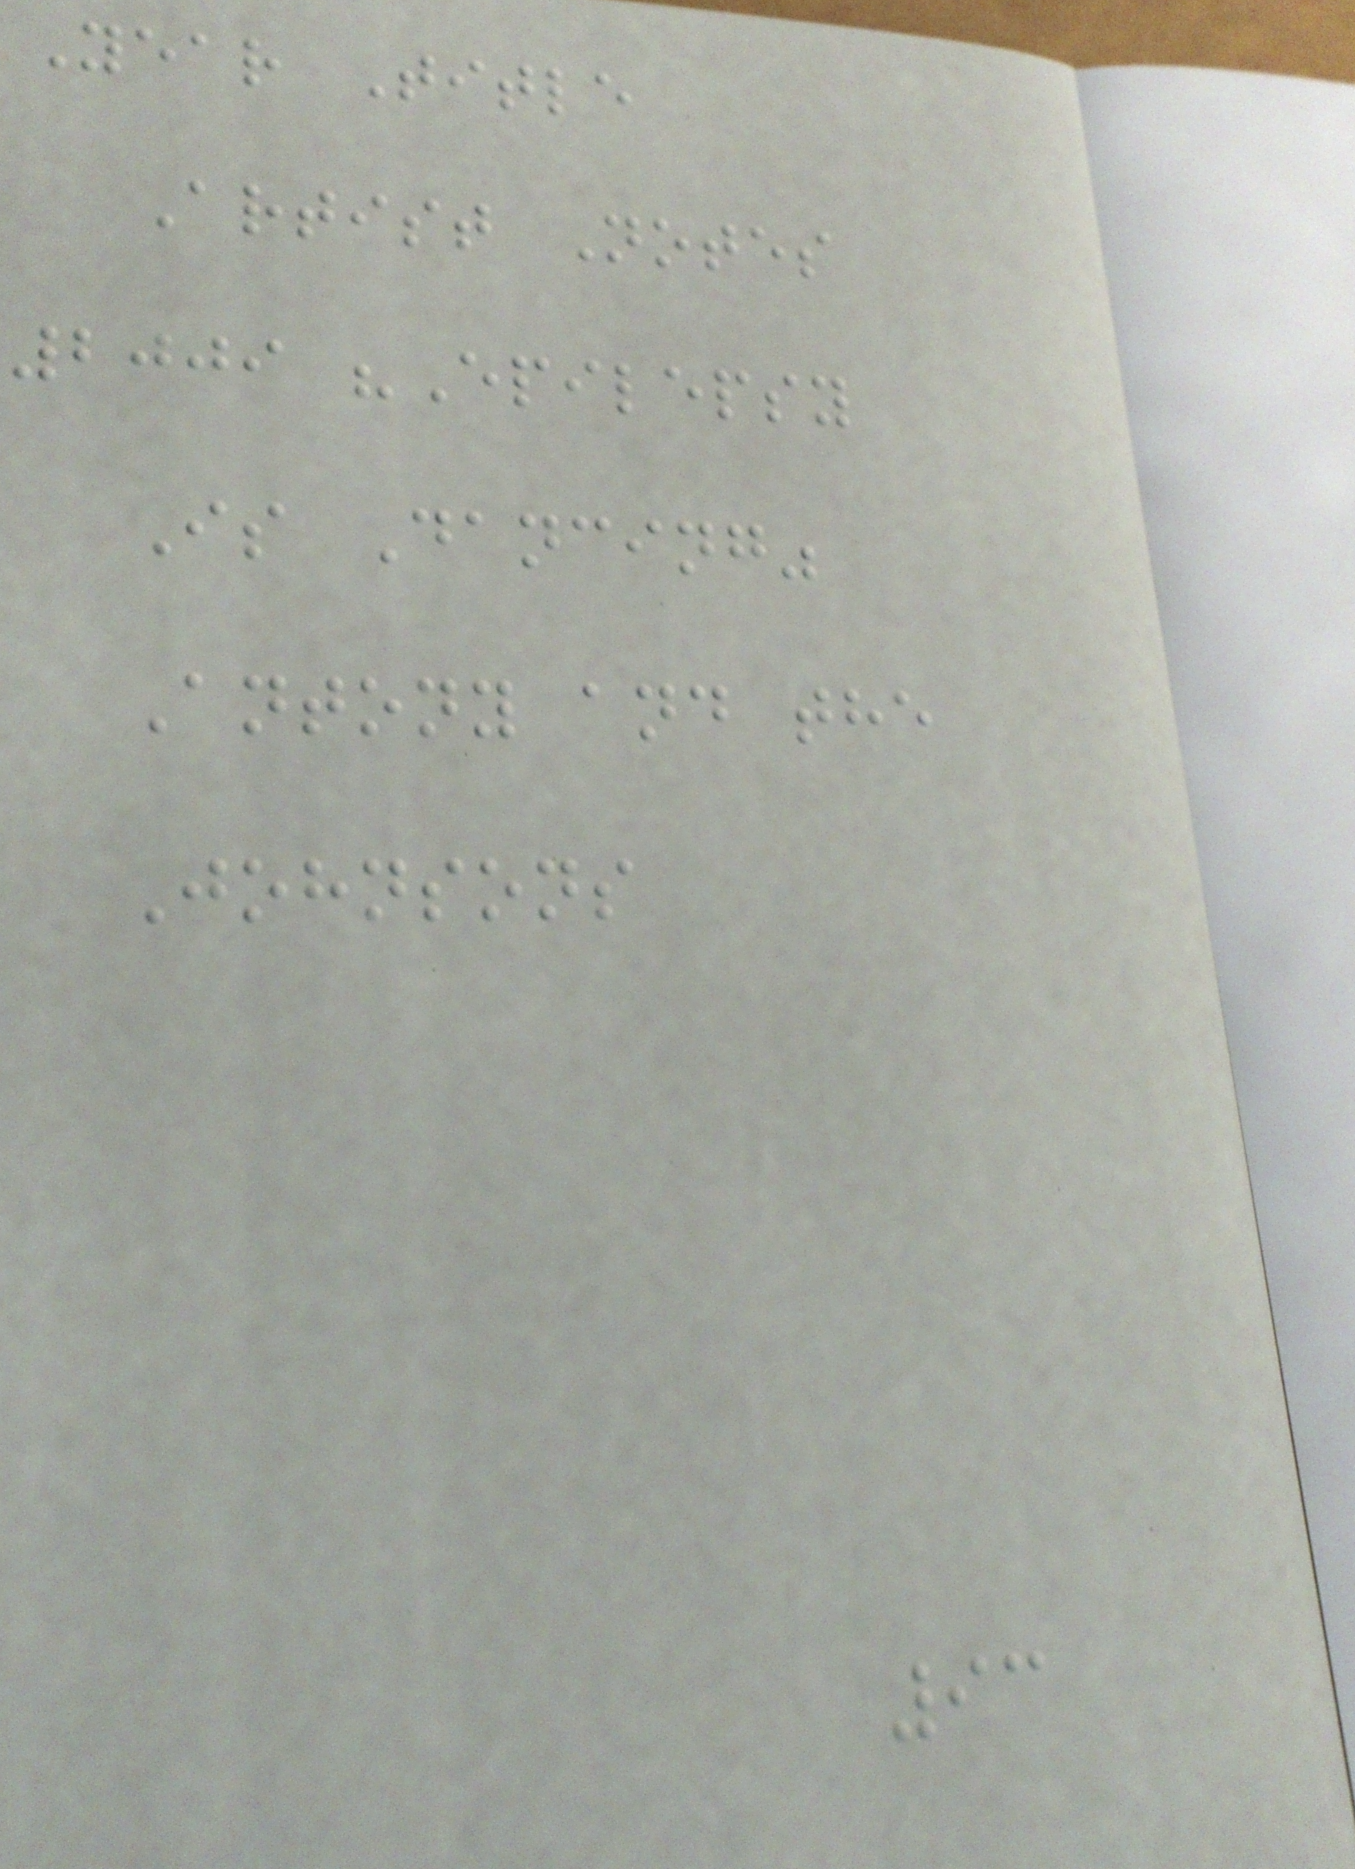Year Title
Artist Notes
2009 "Epilepsy
Is Dancing"
Antony and the
Johnsons
93
